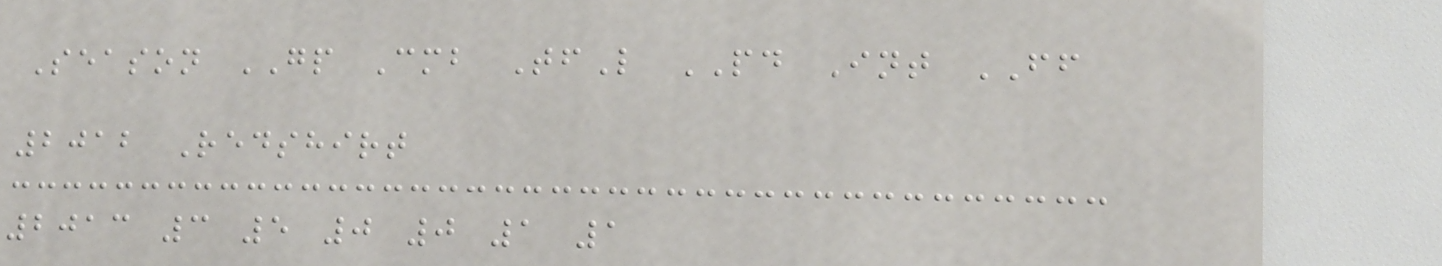Season GP Cmb TfL PD Int FF
2012 Redshirt
2013 3 5 0 0 1 1
